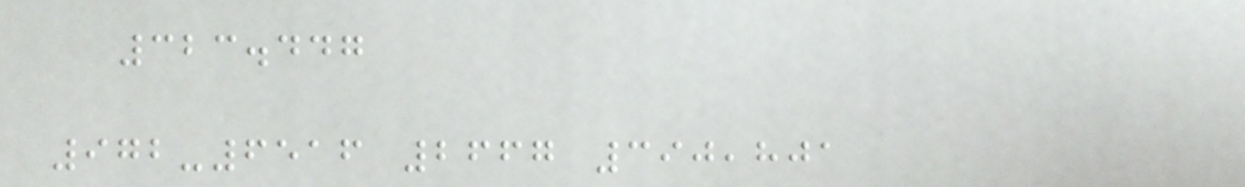323.447
972-6516 2667 390,801
